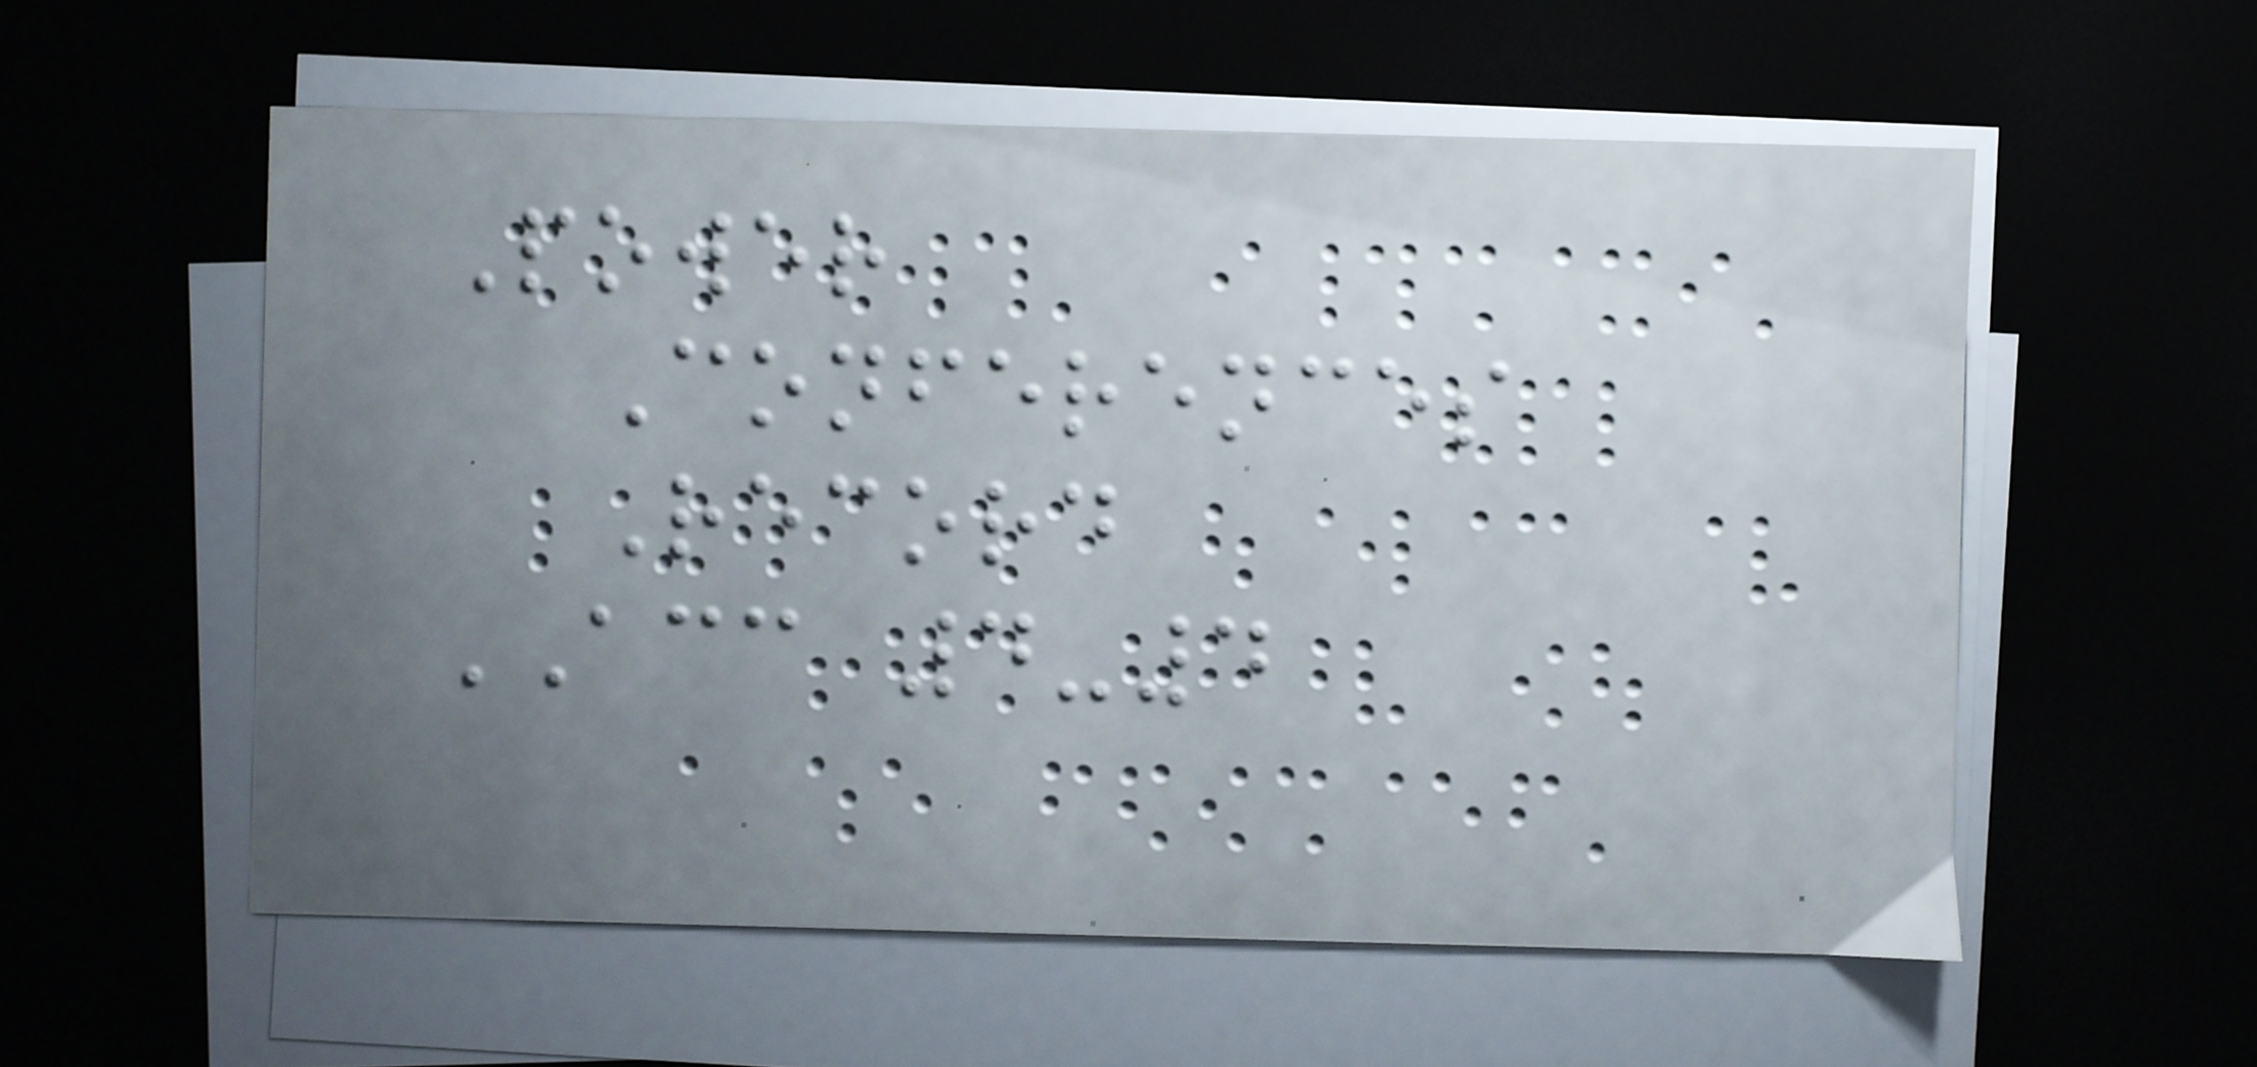Power
Conferences
Record
ACC 4-4
